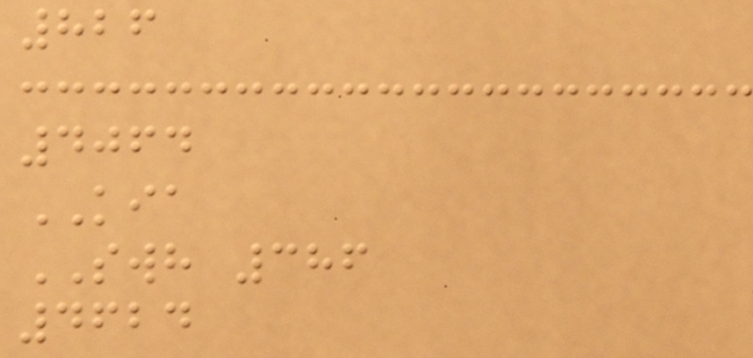826
4064
KIA
SWH 386
4624
